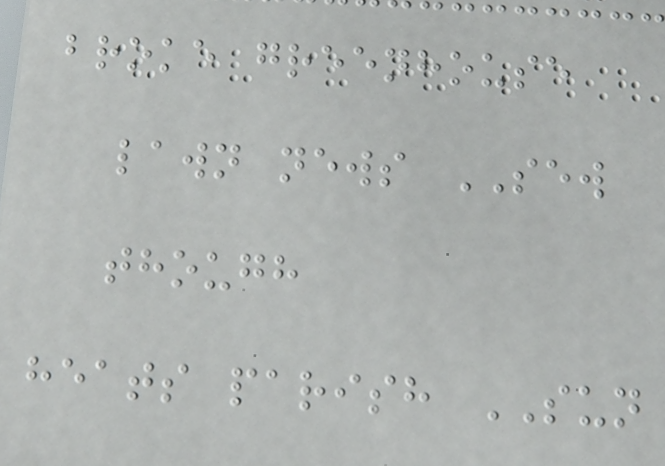broke greenhouse
lawn news SEW
though
heats parish SUN
